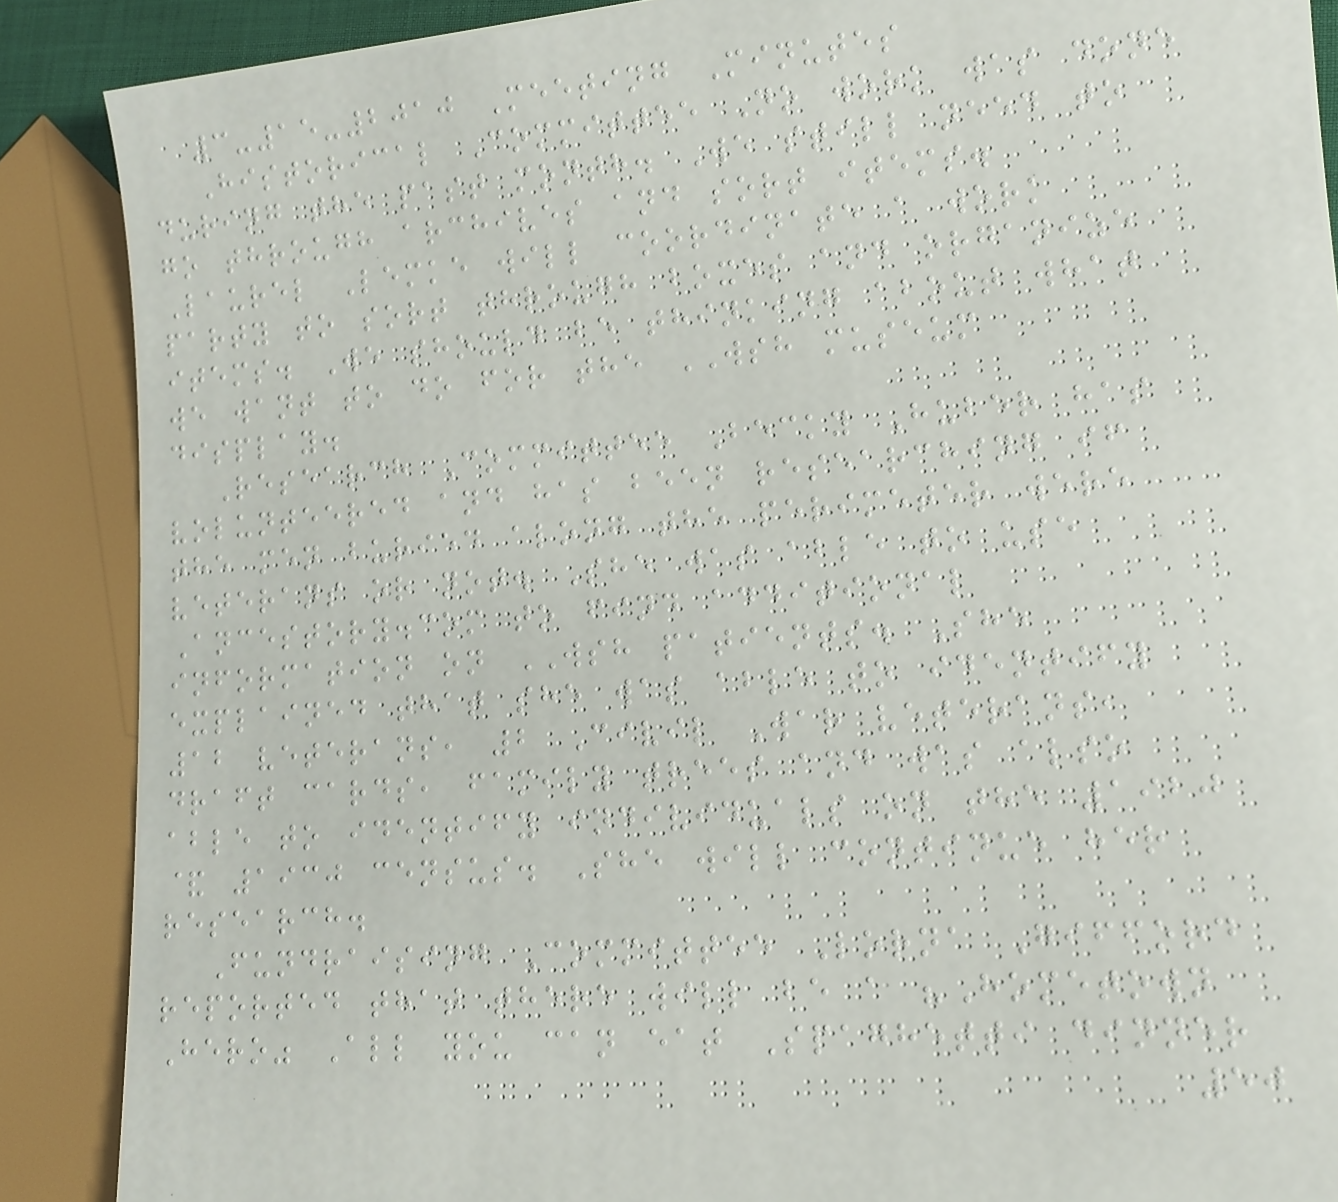3-15-2010 Meeting Minutes
Historical Committee No work was done
during the past month. We still need to
go through archives and sort items.
Laurel Lemke will coordinate a work
party to sort through boxes and organize
items. We should be thinking about what
we want to do for the WSH museum
display.
Research Committee Becky Huber has
volunteered and has been researching if
the men buried along the perimeter were
veterans or not. She was able to use
Ancestory.com to find additional
information on WSH patients. She
explained that she was able to identify
12 veterans, 2 Civil War veterans,
draft cards, family trees and was also
able to identify individuals on the 1920
& 1930 census. She will continue her
research.
Fundraising Committee Lorna Gifford
reported that there will be a "Hometown
Hero" All you can eat Spaghetti dinner
50
